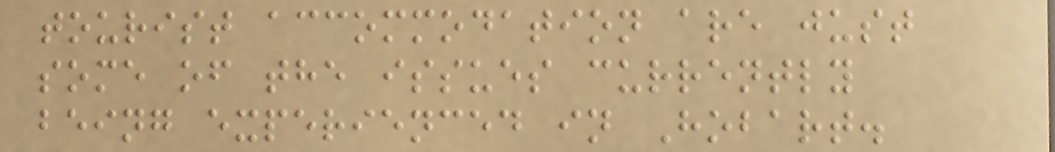tourist accommodation are just
some of the issues currently
being experienced in Hobart.
